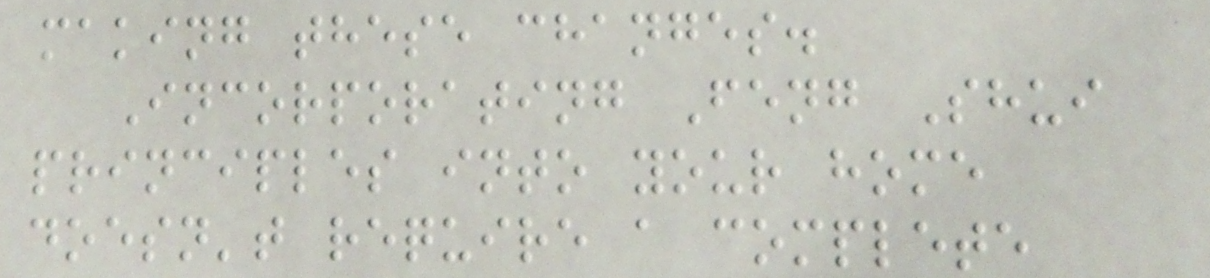making these changes.
Incorporating Feng Shui
principles into your home
doesn't require a complete
